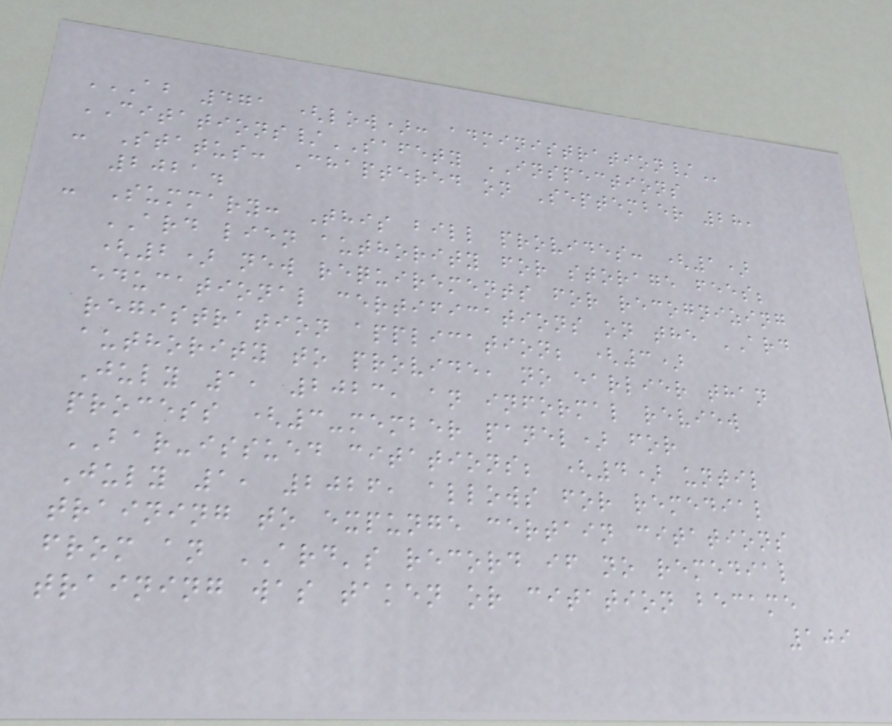AB 471 (LOW): ADMINISTRATION/
CITATIONS/SAFETY INSPECTIONS
- Status: Chaptered on September 28,
2021.
- Summary: This bill provides: (1)
ARD lien authority for storage fees;
(2) new requirements for recognizing
educational certifications on the ARD
registration application; (3)
authority to provide, no earlier than
July 1, 2023, an informal review
process (3-member panel) for
BAR-issued citations; (4) until
July 1, 2026, allows for remedial
training to expunge certain citations
from an ARD's record if no remedial
training was taken or citation became
109
